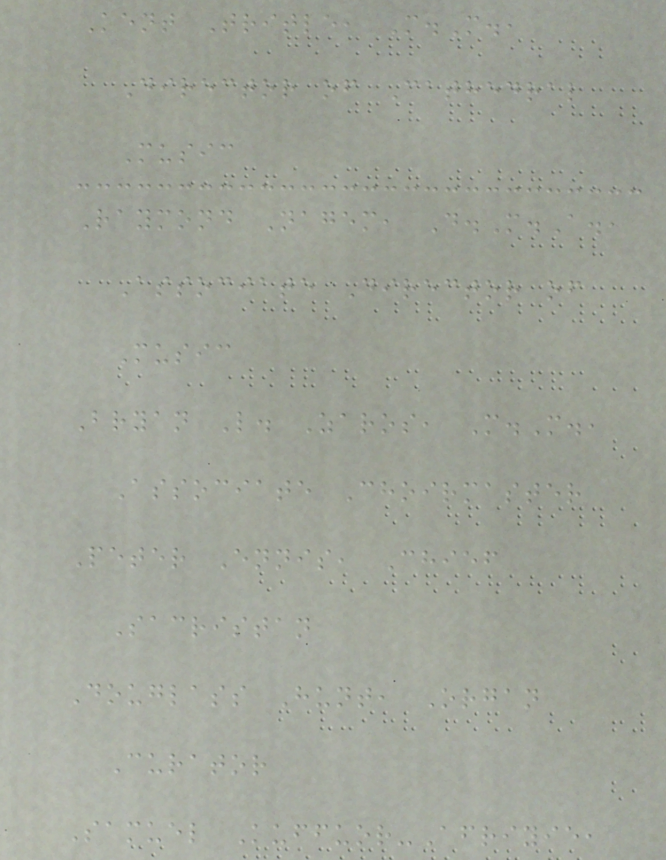Kent Tritle, M.M.,
Director of Cathedral
Music
Raymond Nagem, D.M.A.,
Associate Director of
Music
Bryan L. Zaros, M.M.,
Associate Choirmaster
Peter Ennis, Chief
Sacristan
Douglass Hunt, Organ
Curator
Samuel Kuffuor-Afriyie,
